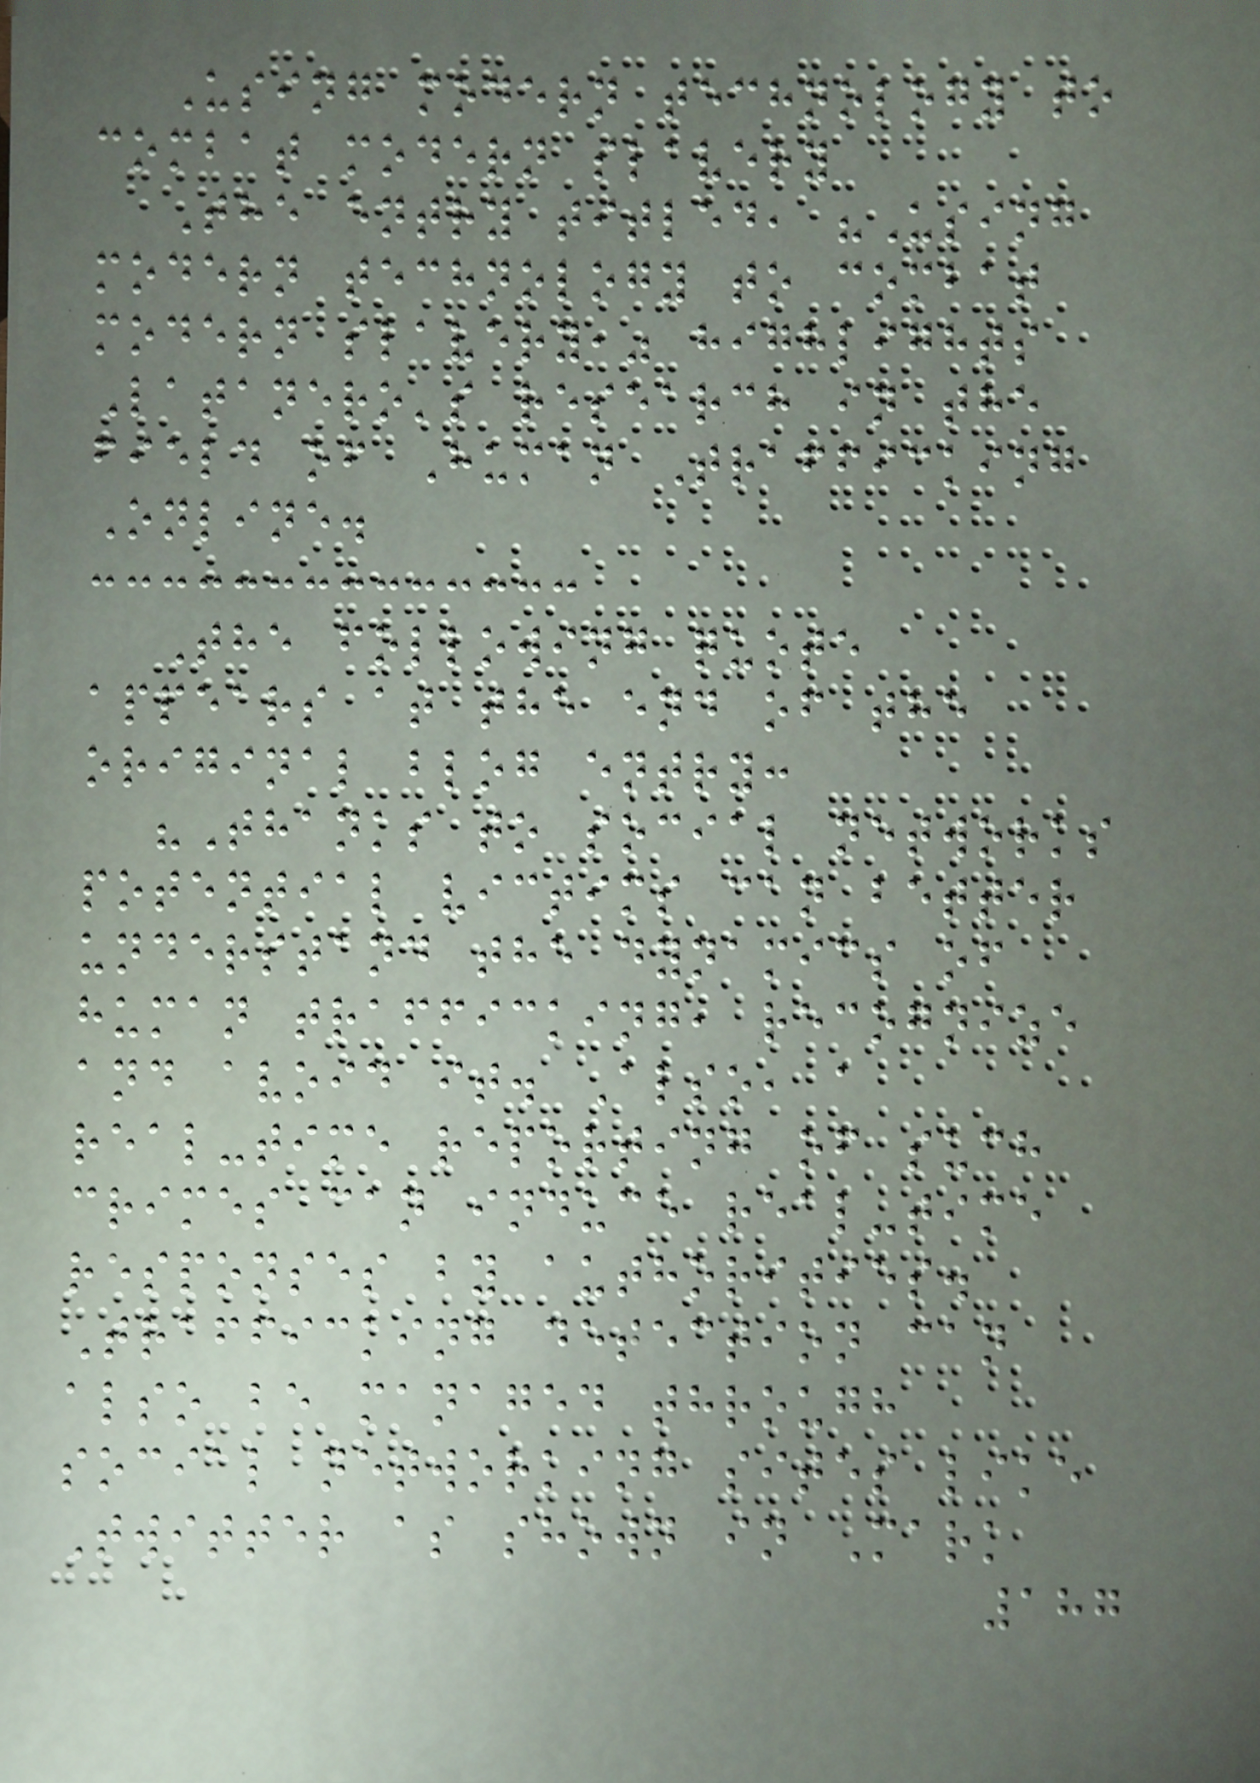Using modern technology to
combat modern slavery
The entry titled, "Using
modern technology to combat
modern slavery," highlights
Latanero's research in the
field of Human Trafficking
Online.
The following quote
appears at the end of the
original blog entry:
"Thanks to social networks
potential victims can better
understand the dynamics of
human trafficking, recognize
and avoid it. Also, a
real-time reporting of such
crimes can induce real-time
responses by authorities.
Trafficking detection can
also be managed through
social networking sites like
Twitter as shown in Mark
187
